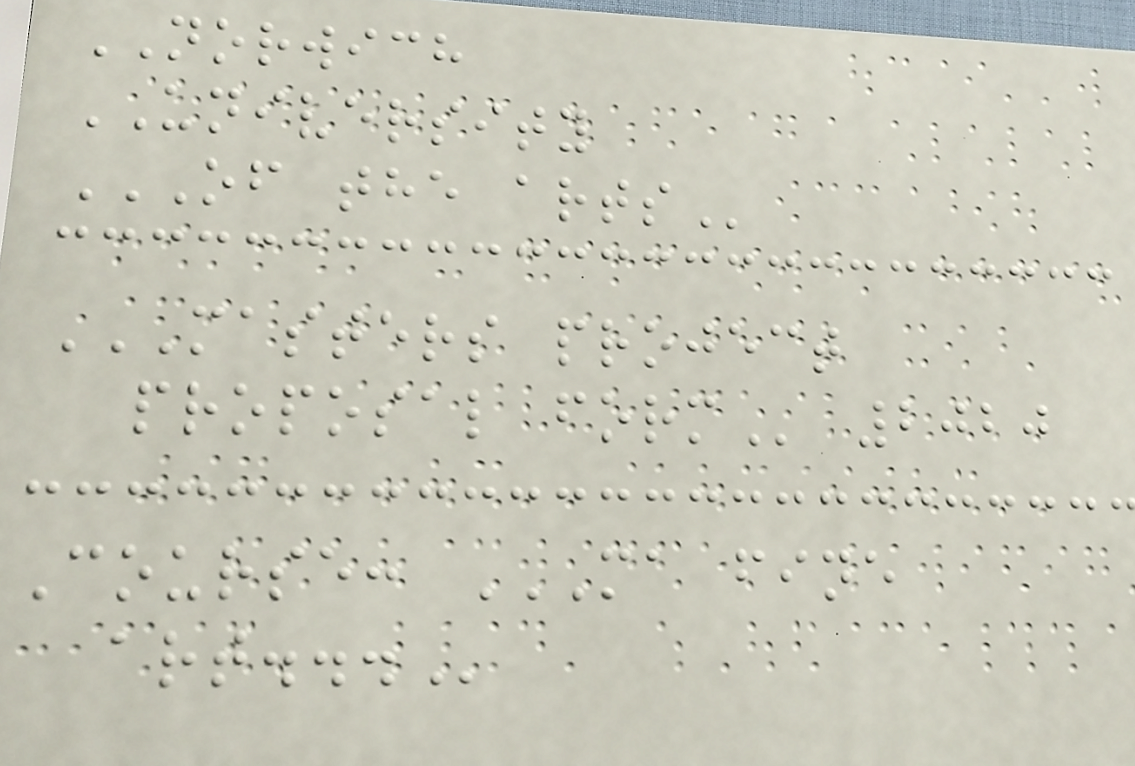NORWICH
UNIVERSITY
OF THE ARTS
MASTERS PROJECT
PROPOSAL FORM 2020
Course: MA FINE
ART...
